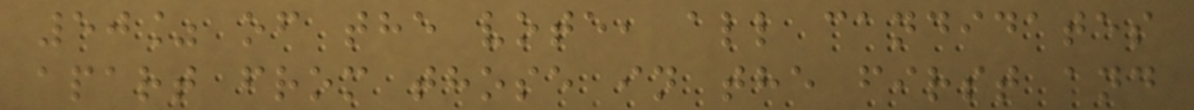50% of the vote, all candidates
apart from those in the first and
